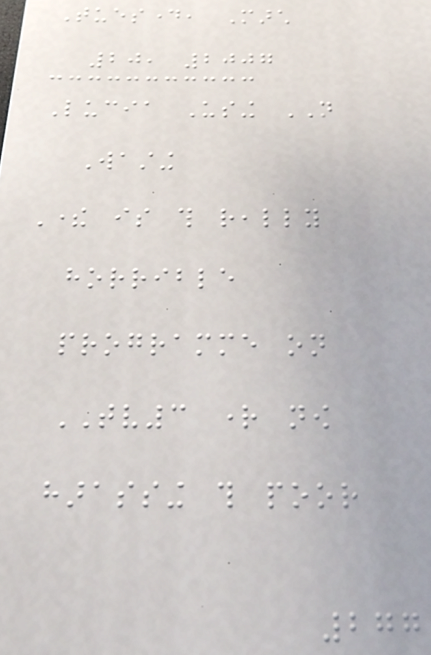Tuesday, March
20, 2007
Lucia Using NOT
Wasting
There is this really
horrible
programme on
TV3 right now
harassing this poor
277
